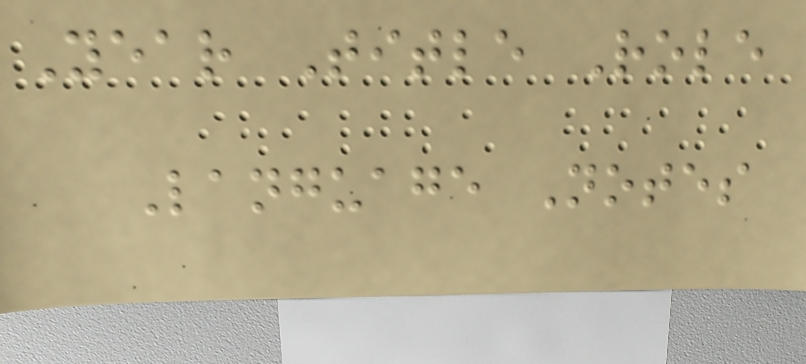Year Title Role
Language Notes
